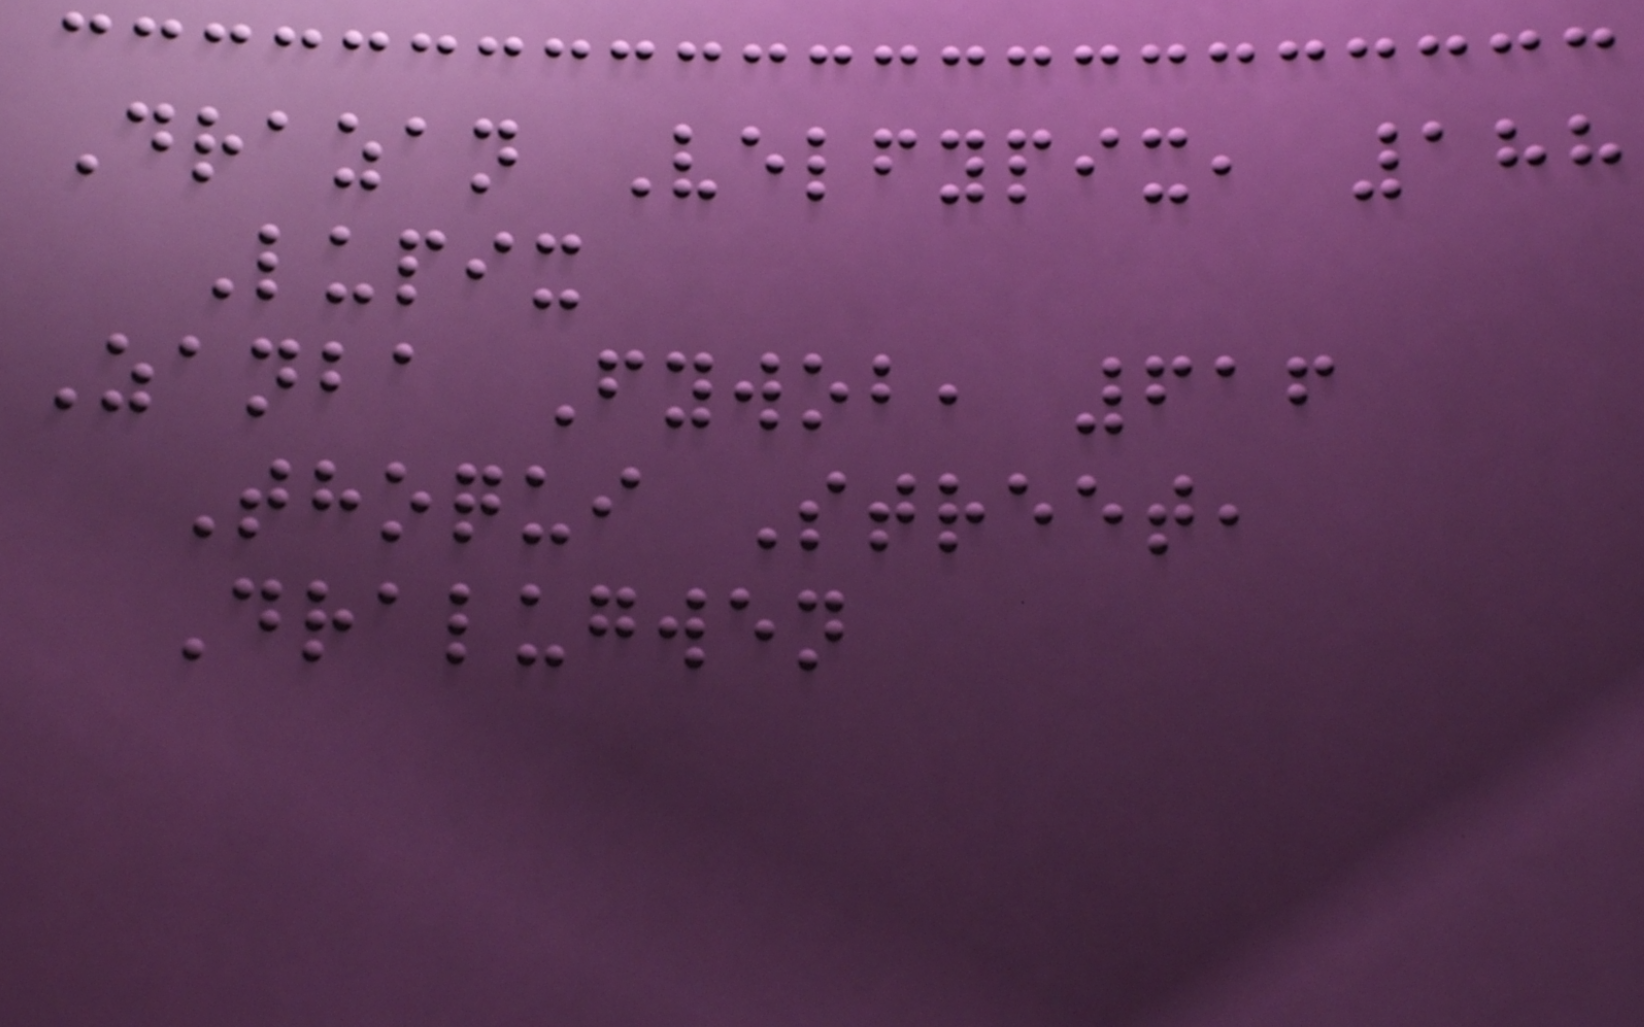Drazan Velfypix, 188
Lupix
Zanba Fywob, 616
Thoqui Street,
Dralugwen
